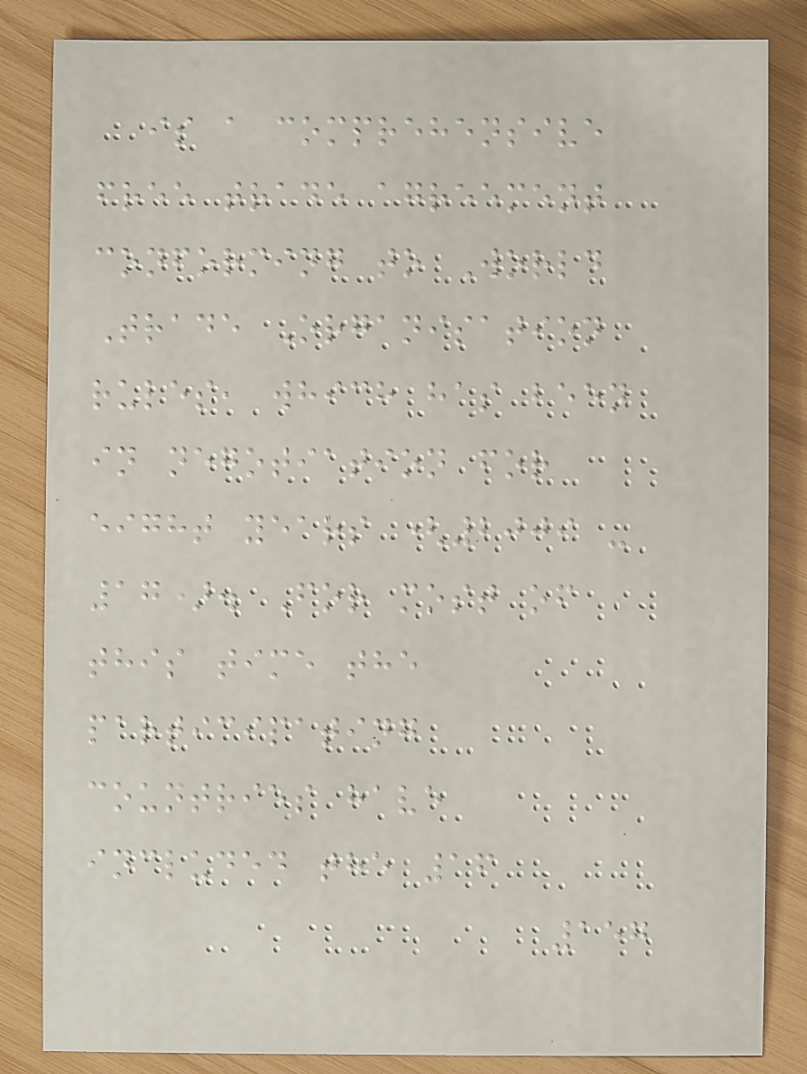is a comprehensive
free trade agreement
conforming to World
Trade Organisation
rules, which has been
in negotiation for
eight years (2009 -
17). For most of
this time the
participating
countries have
included the 16
157
